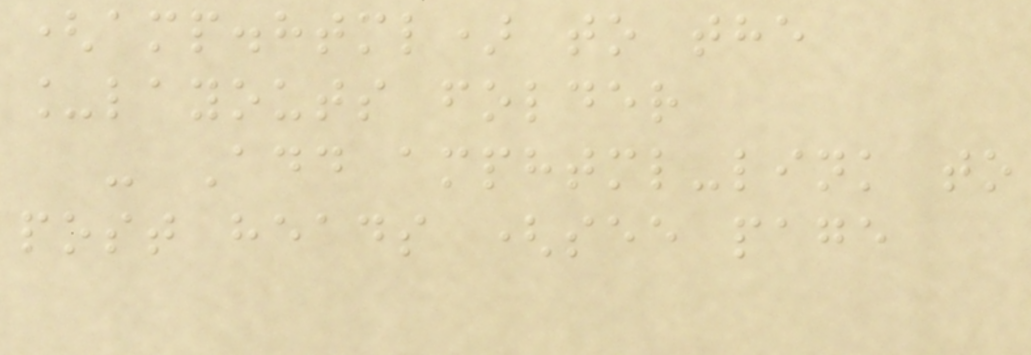(amp.html) to the
_layouts folder
- Add amphtml-link to
post heads (see page
